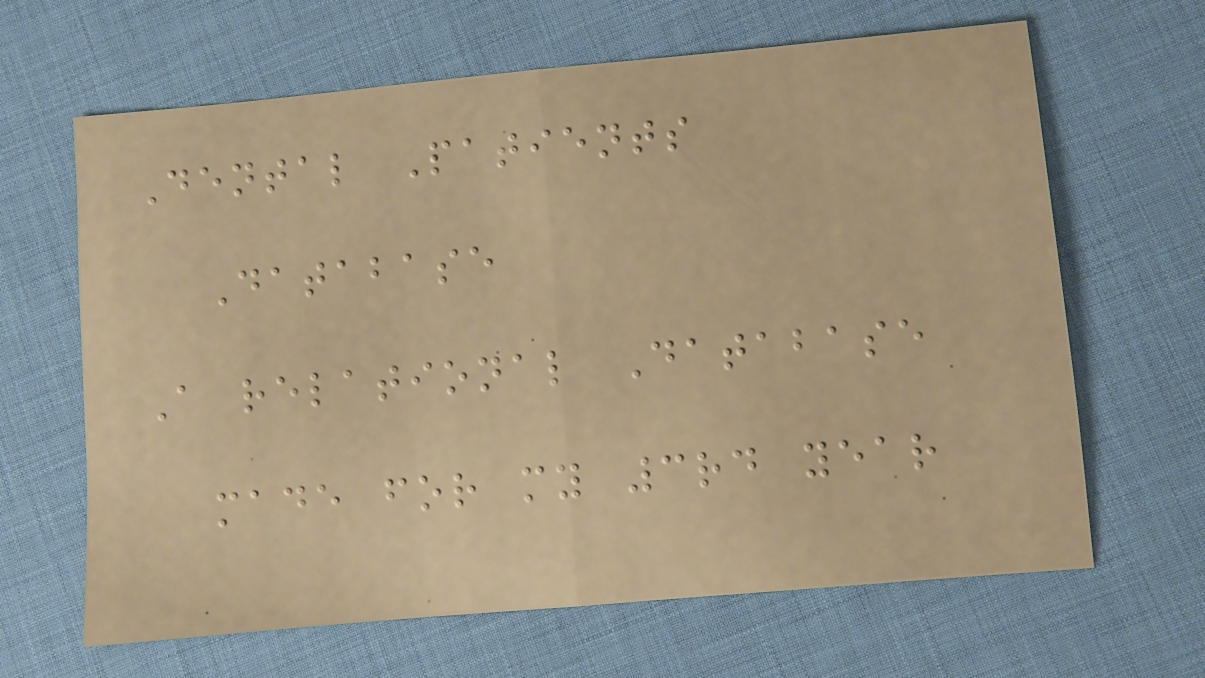Dental Patients
Database
A relational Database
made for my 3rd year
